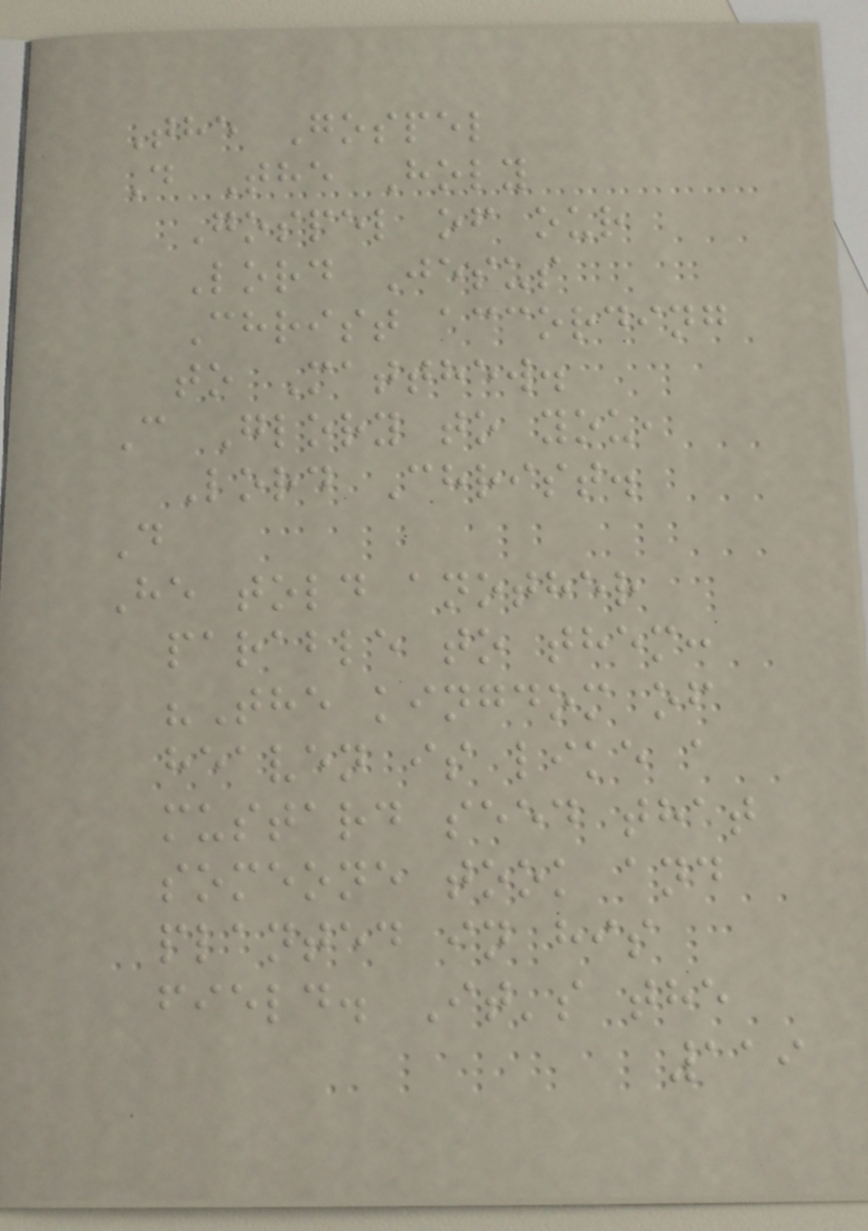The Gospel
D The Holy
Gospel of our
Lord Jesus
Christ according
to Matthew.
C Glory to you,
Lord Christ.
D
He told another
parable to them:
"The kingdom of
heaven is like a
mustard seed that
someone took and
planted in his
field. It's the
119
